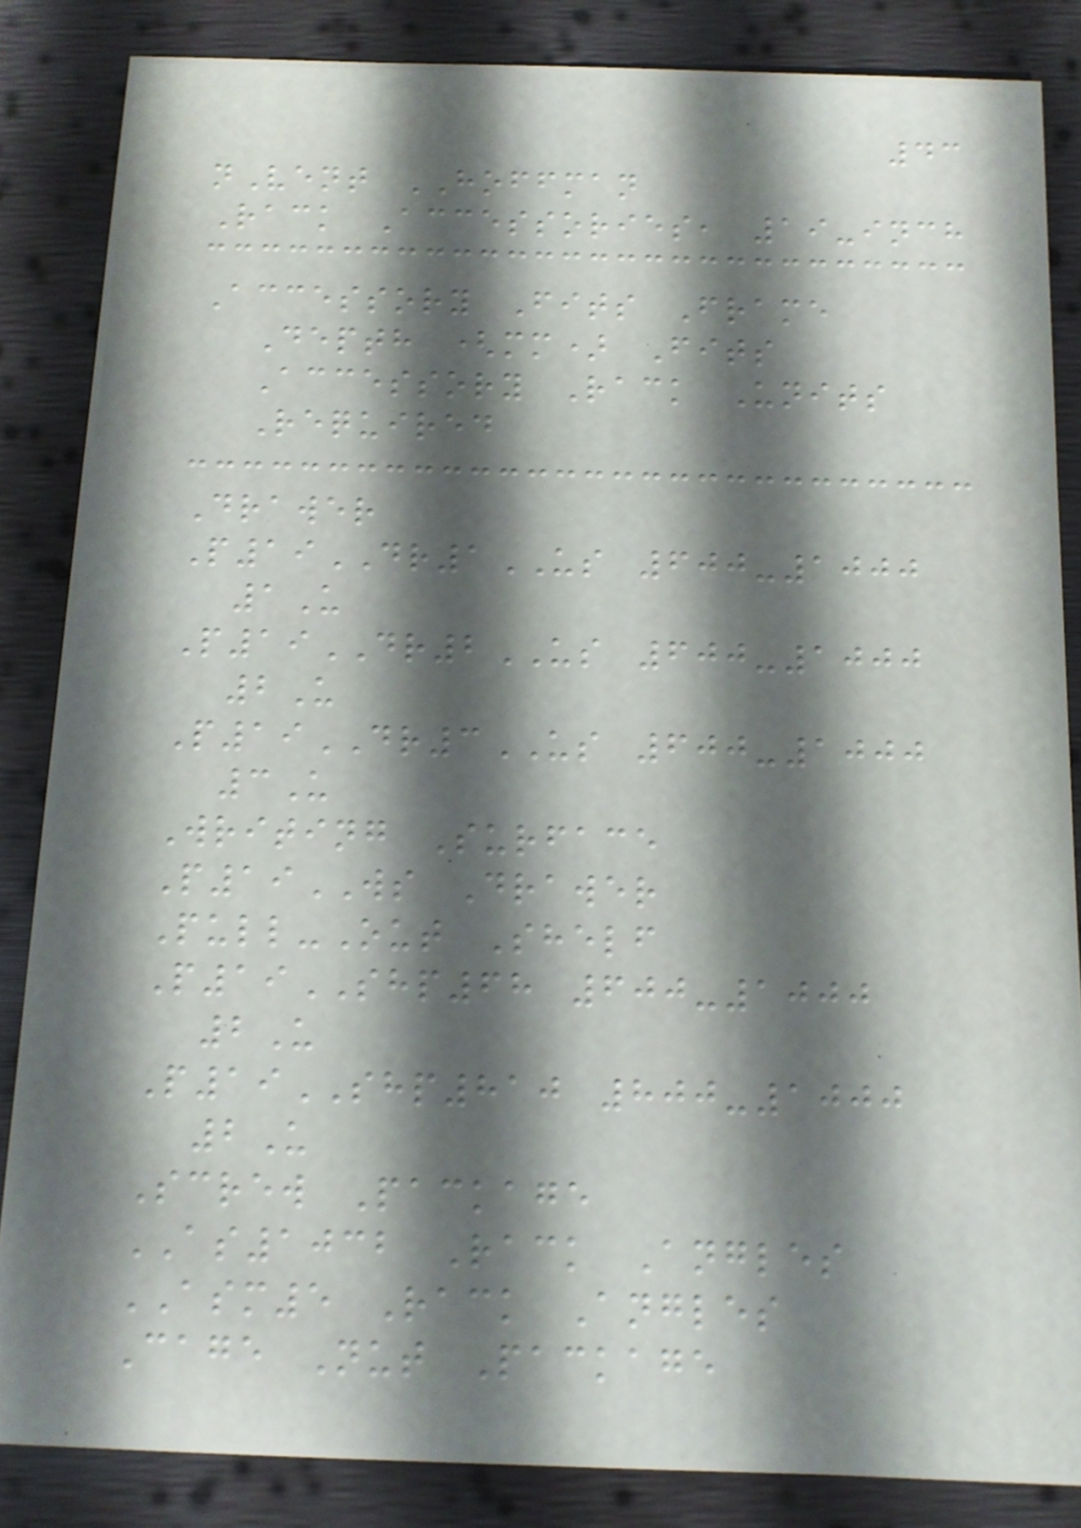43
nVent HOFFMAN
Rack Accessories, 19-inch
Accessory Fits Frame
Depth (mm) Fits
Accessory Rack Units
Required
Drawer
P19DR1US 600-1000
1U
P19DR2US 600-1000
2U
P19DR3US 600-1000
3U
Writing Surface
P19WS Drawer
Pull-Out Shelf
P19SHP68 600-1000
2U
P19SHP810 800-1000
2U
Screw Package
AS1032 Rack Angles
ASM5 Rack Angles
Cage Nut Package
